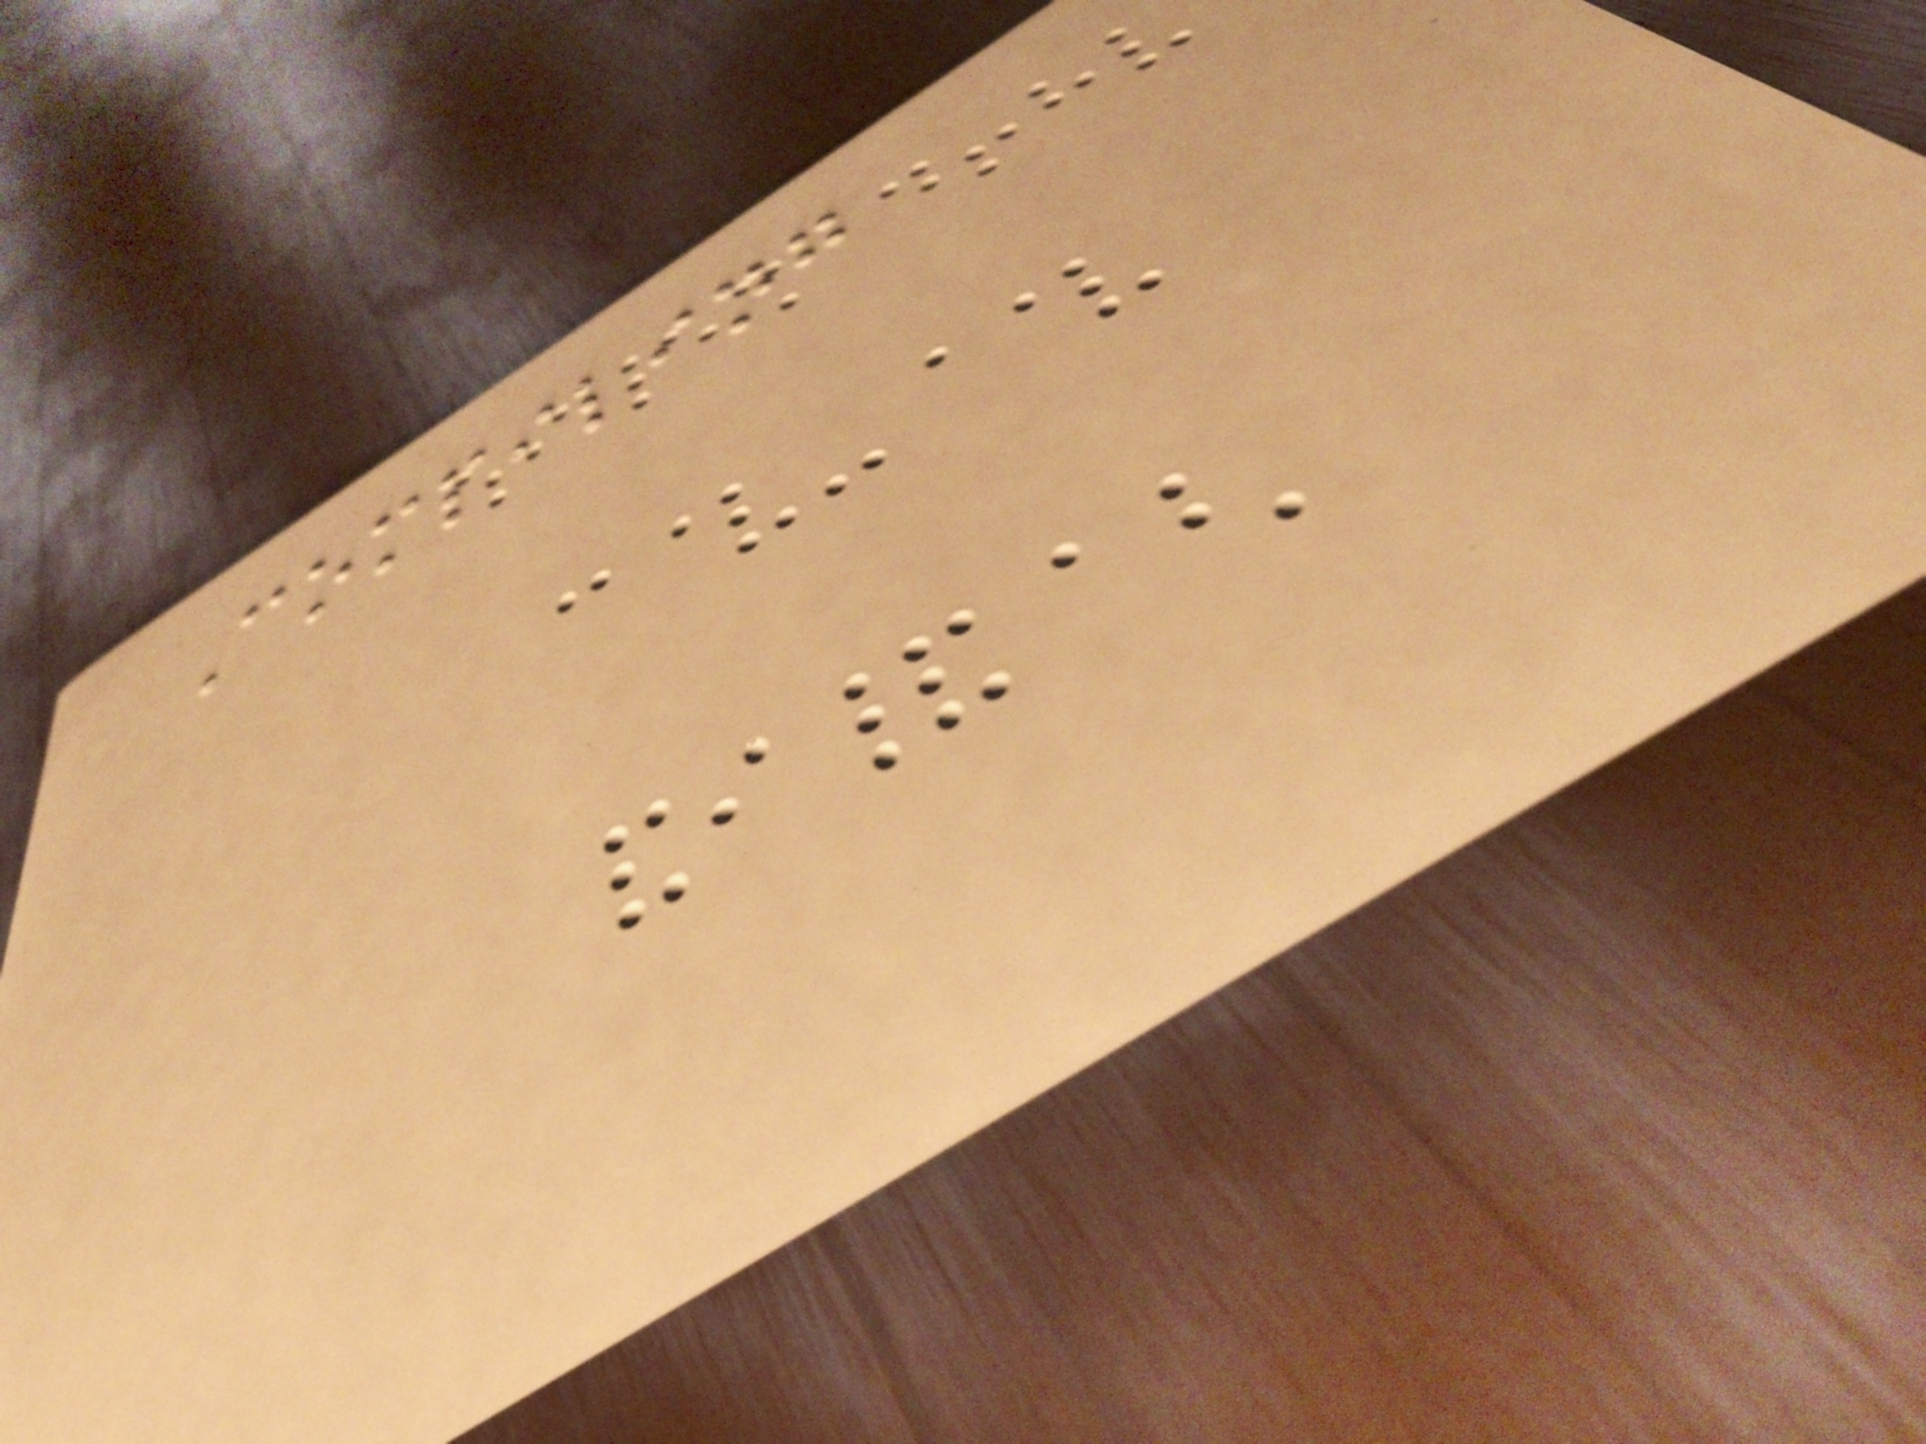Compiling
